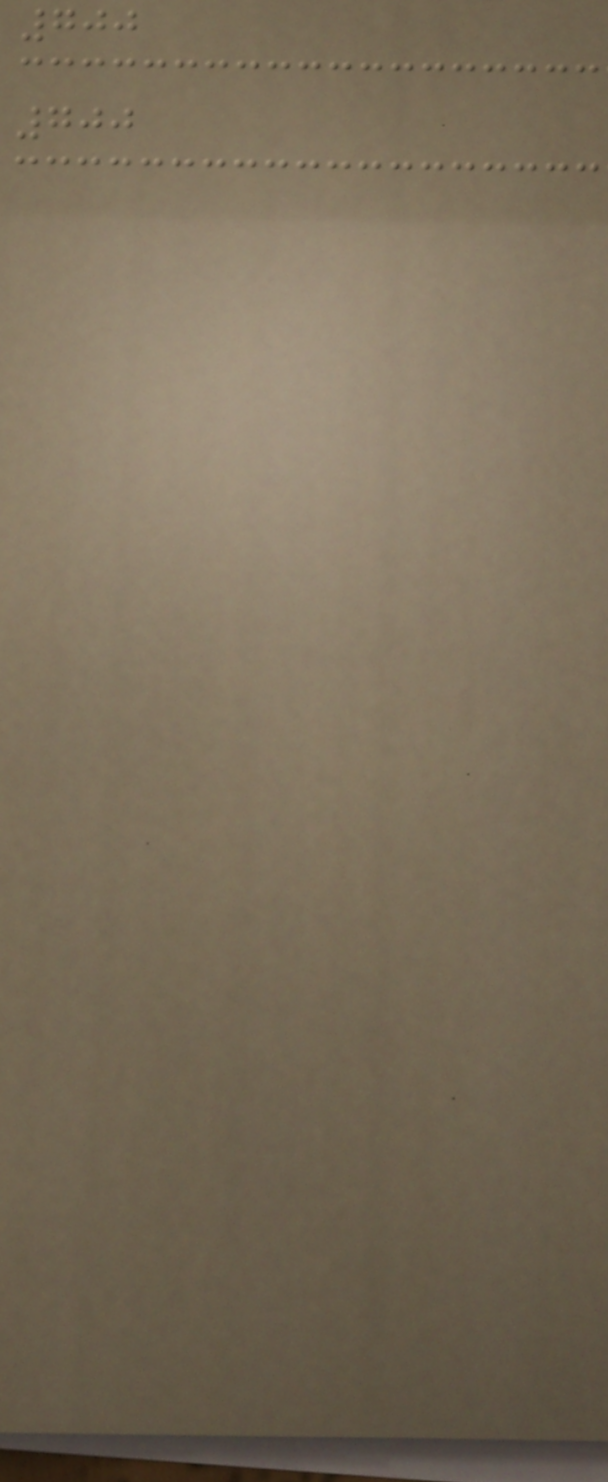700
700
